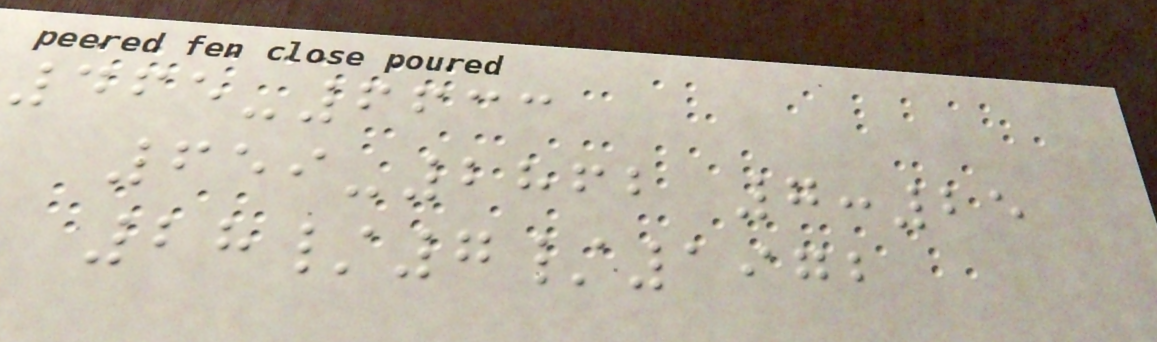465-6633
659-2862 7:25
28/7/1972
